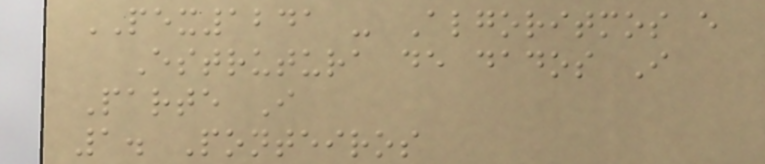PEX1241 - Algoritmos e
Estrutura de dados I
Parte I
1. Ponteiros
